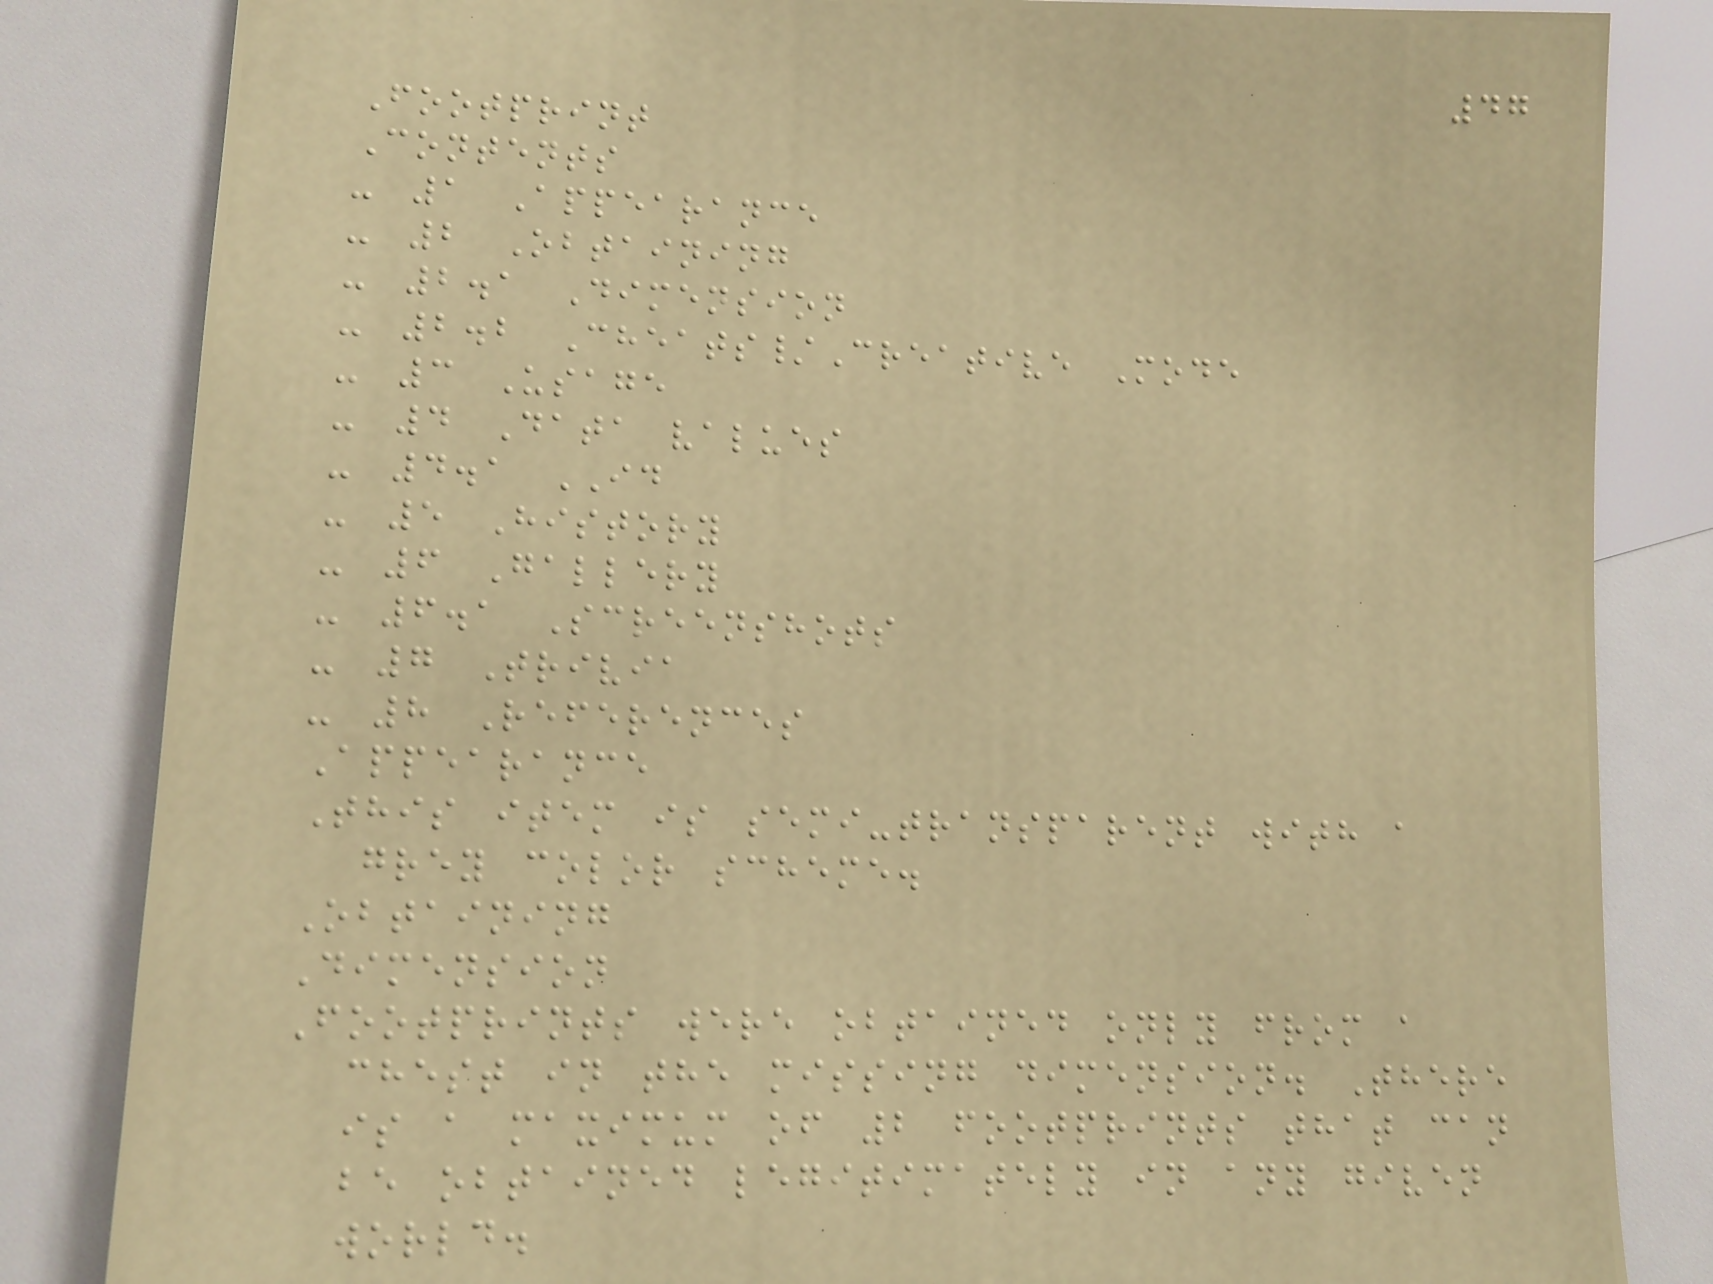47
Footprint
Contents
- 1 Appearance
- 2 Obtaining
- 2.1 Dimension
- 2.2 Cheats/Creative Mode
- 3 Usage
- 4 Data values
- 4.1 ID
- 5 History
- 6 Gallery
- 6.1 Screenshots
- 7 Trivia
- 8 References
Appearance
This item is semi-transparent with a
grey color scheme.
Obtaining
Dimension
Footprints were obtained only from a
chest in the missing dimension. There
is a maximum of 2 footprints that can
be obtained legitimately in any given
world.
